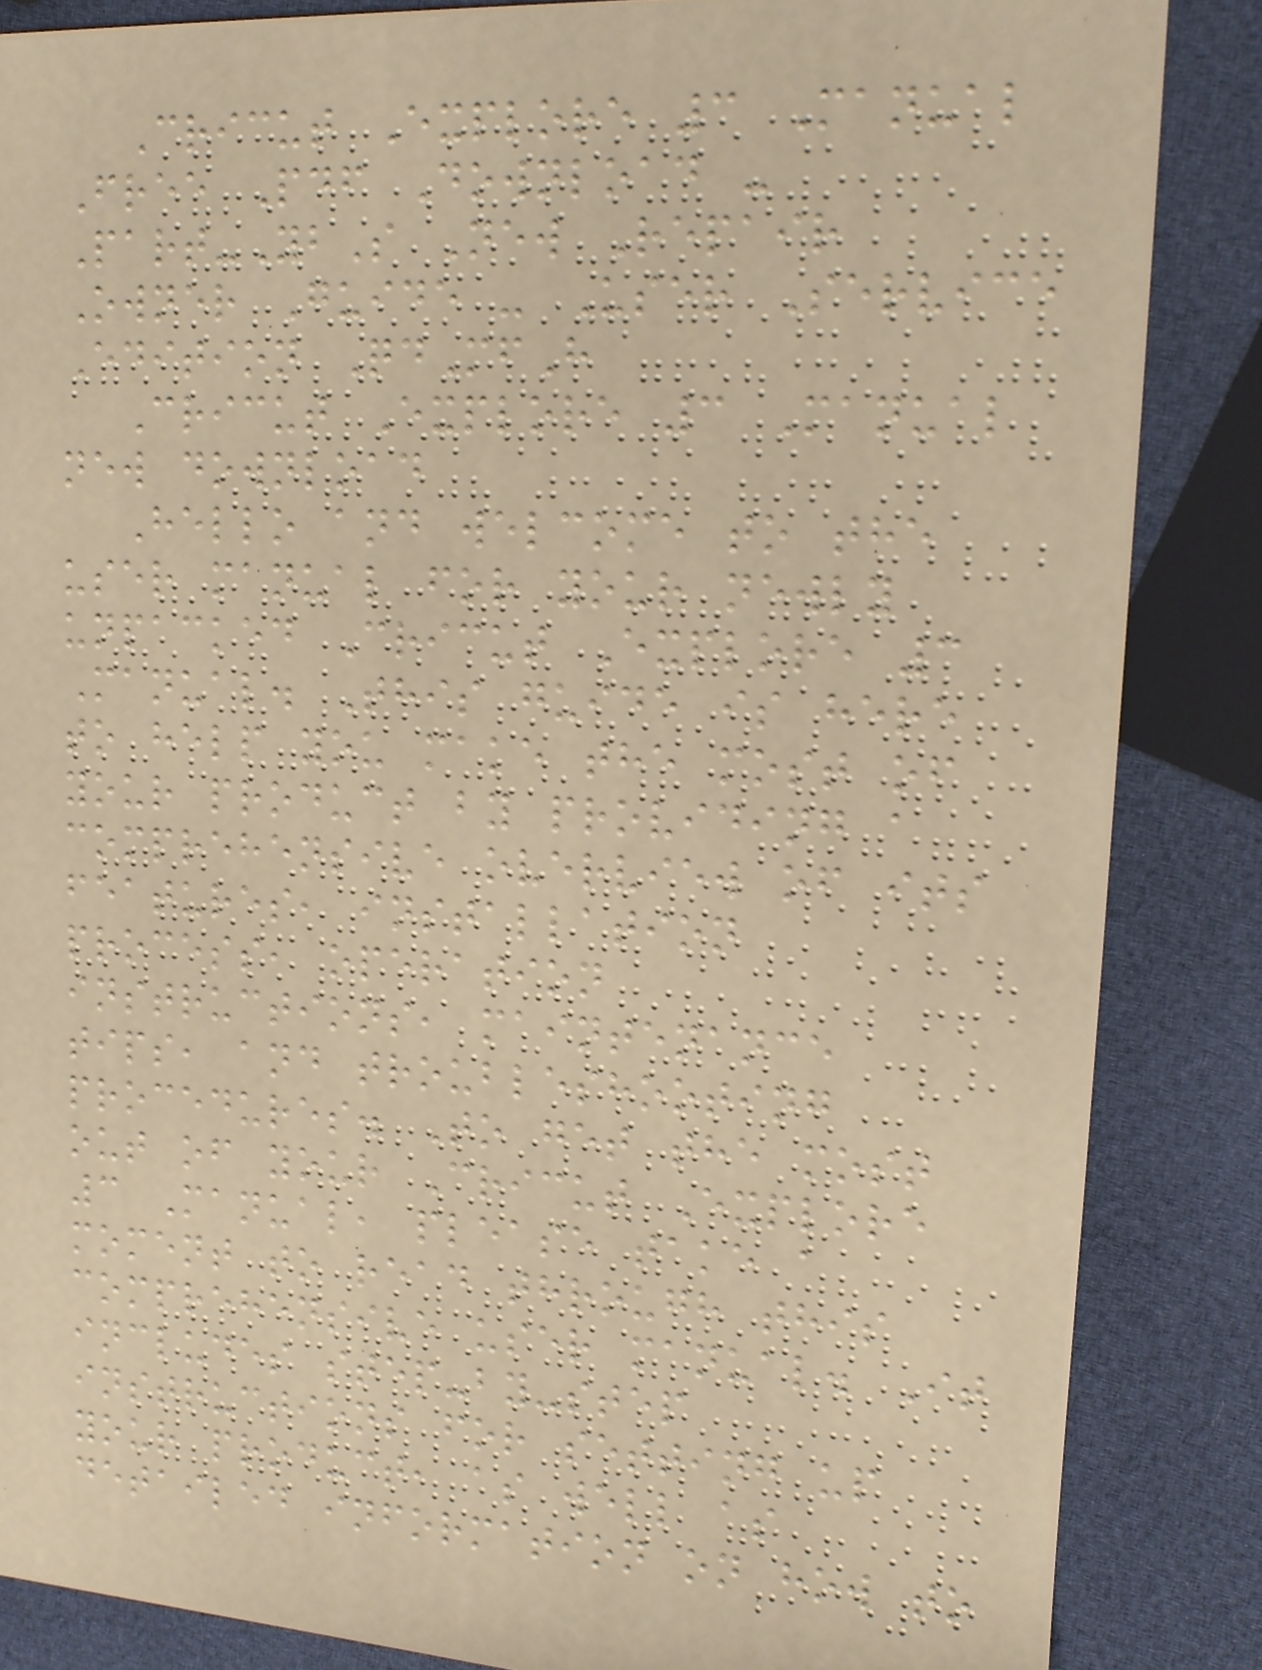Cricut Explore 3 Manual
Free Pdf Download -
Part-YbS New Repair
Owner Guide - User Service
Edition QdMfH
Cricut Explore 3 Manual
new download
Hello and welcome to the
user manual for your newly
unpacked Cricut Explore 3
Manual. This guide is here
to help you make the most of
your product by providing a
comprehensive overview of its
features, installation
process, operation
instructions, maintenance
tips, and troubleshooting
procedures. To get the most
out of your Cricut Explore
3 Manual, please take a
moment to read through this
comprehensive user manual. It
includes step-by-step
instructions for setting up
your product, as well as
detailed information on how to
